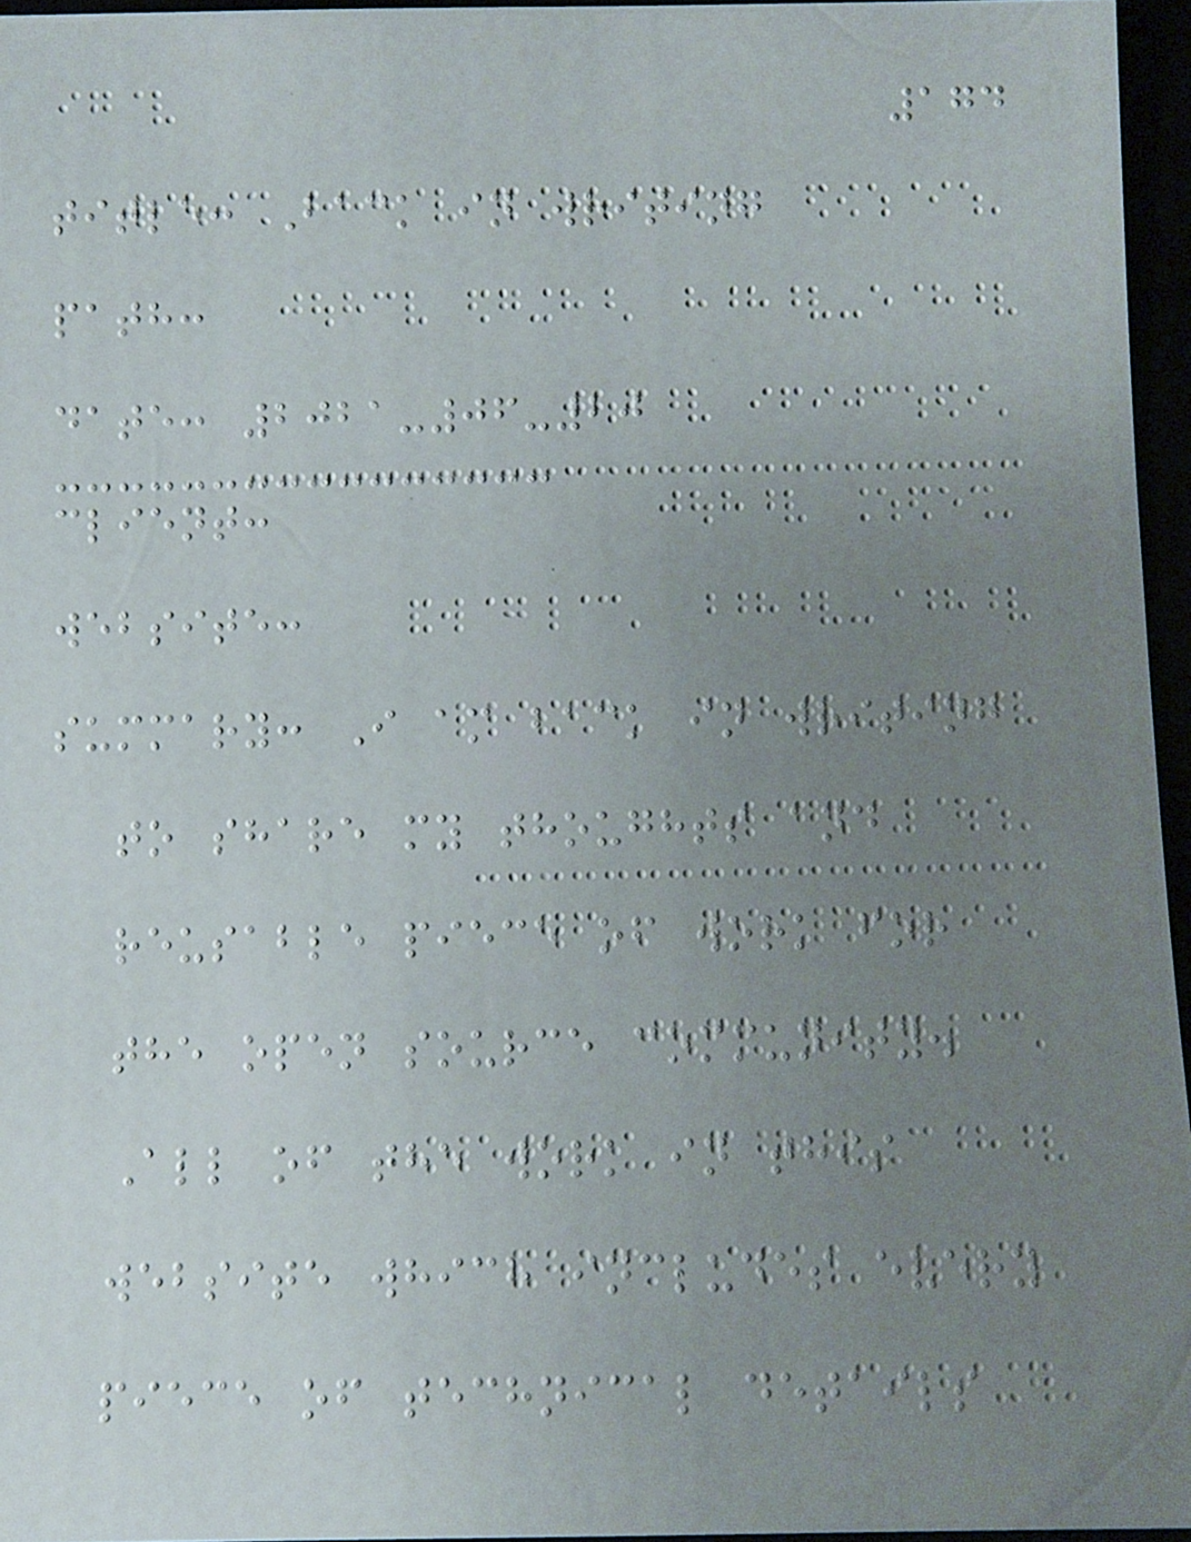174
title: Back in writing
path:
date: 2021-06-20
client:
website:
summary: I am back in writing
to share my thoughts and
reusable piece of work for
the open source community.
All of the work in this
website which includes every
piece of technical details
